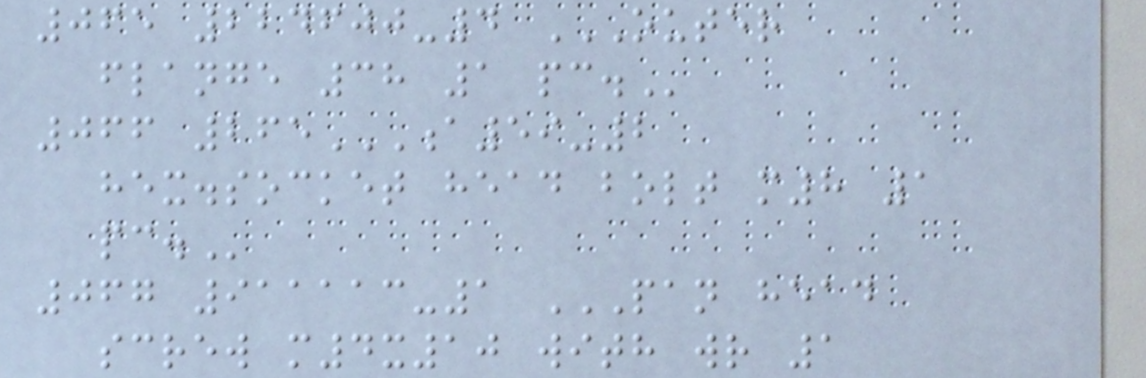065 224600-4 OUTER
FLANGE 38 1 PC.
066 265A59-2
HEX.SOCKET HEAD BOLT M8 1
PC.
067 911113-1 PAN HEAD
SCREW M4X10 WITH WR 1
